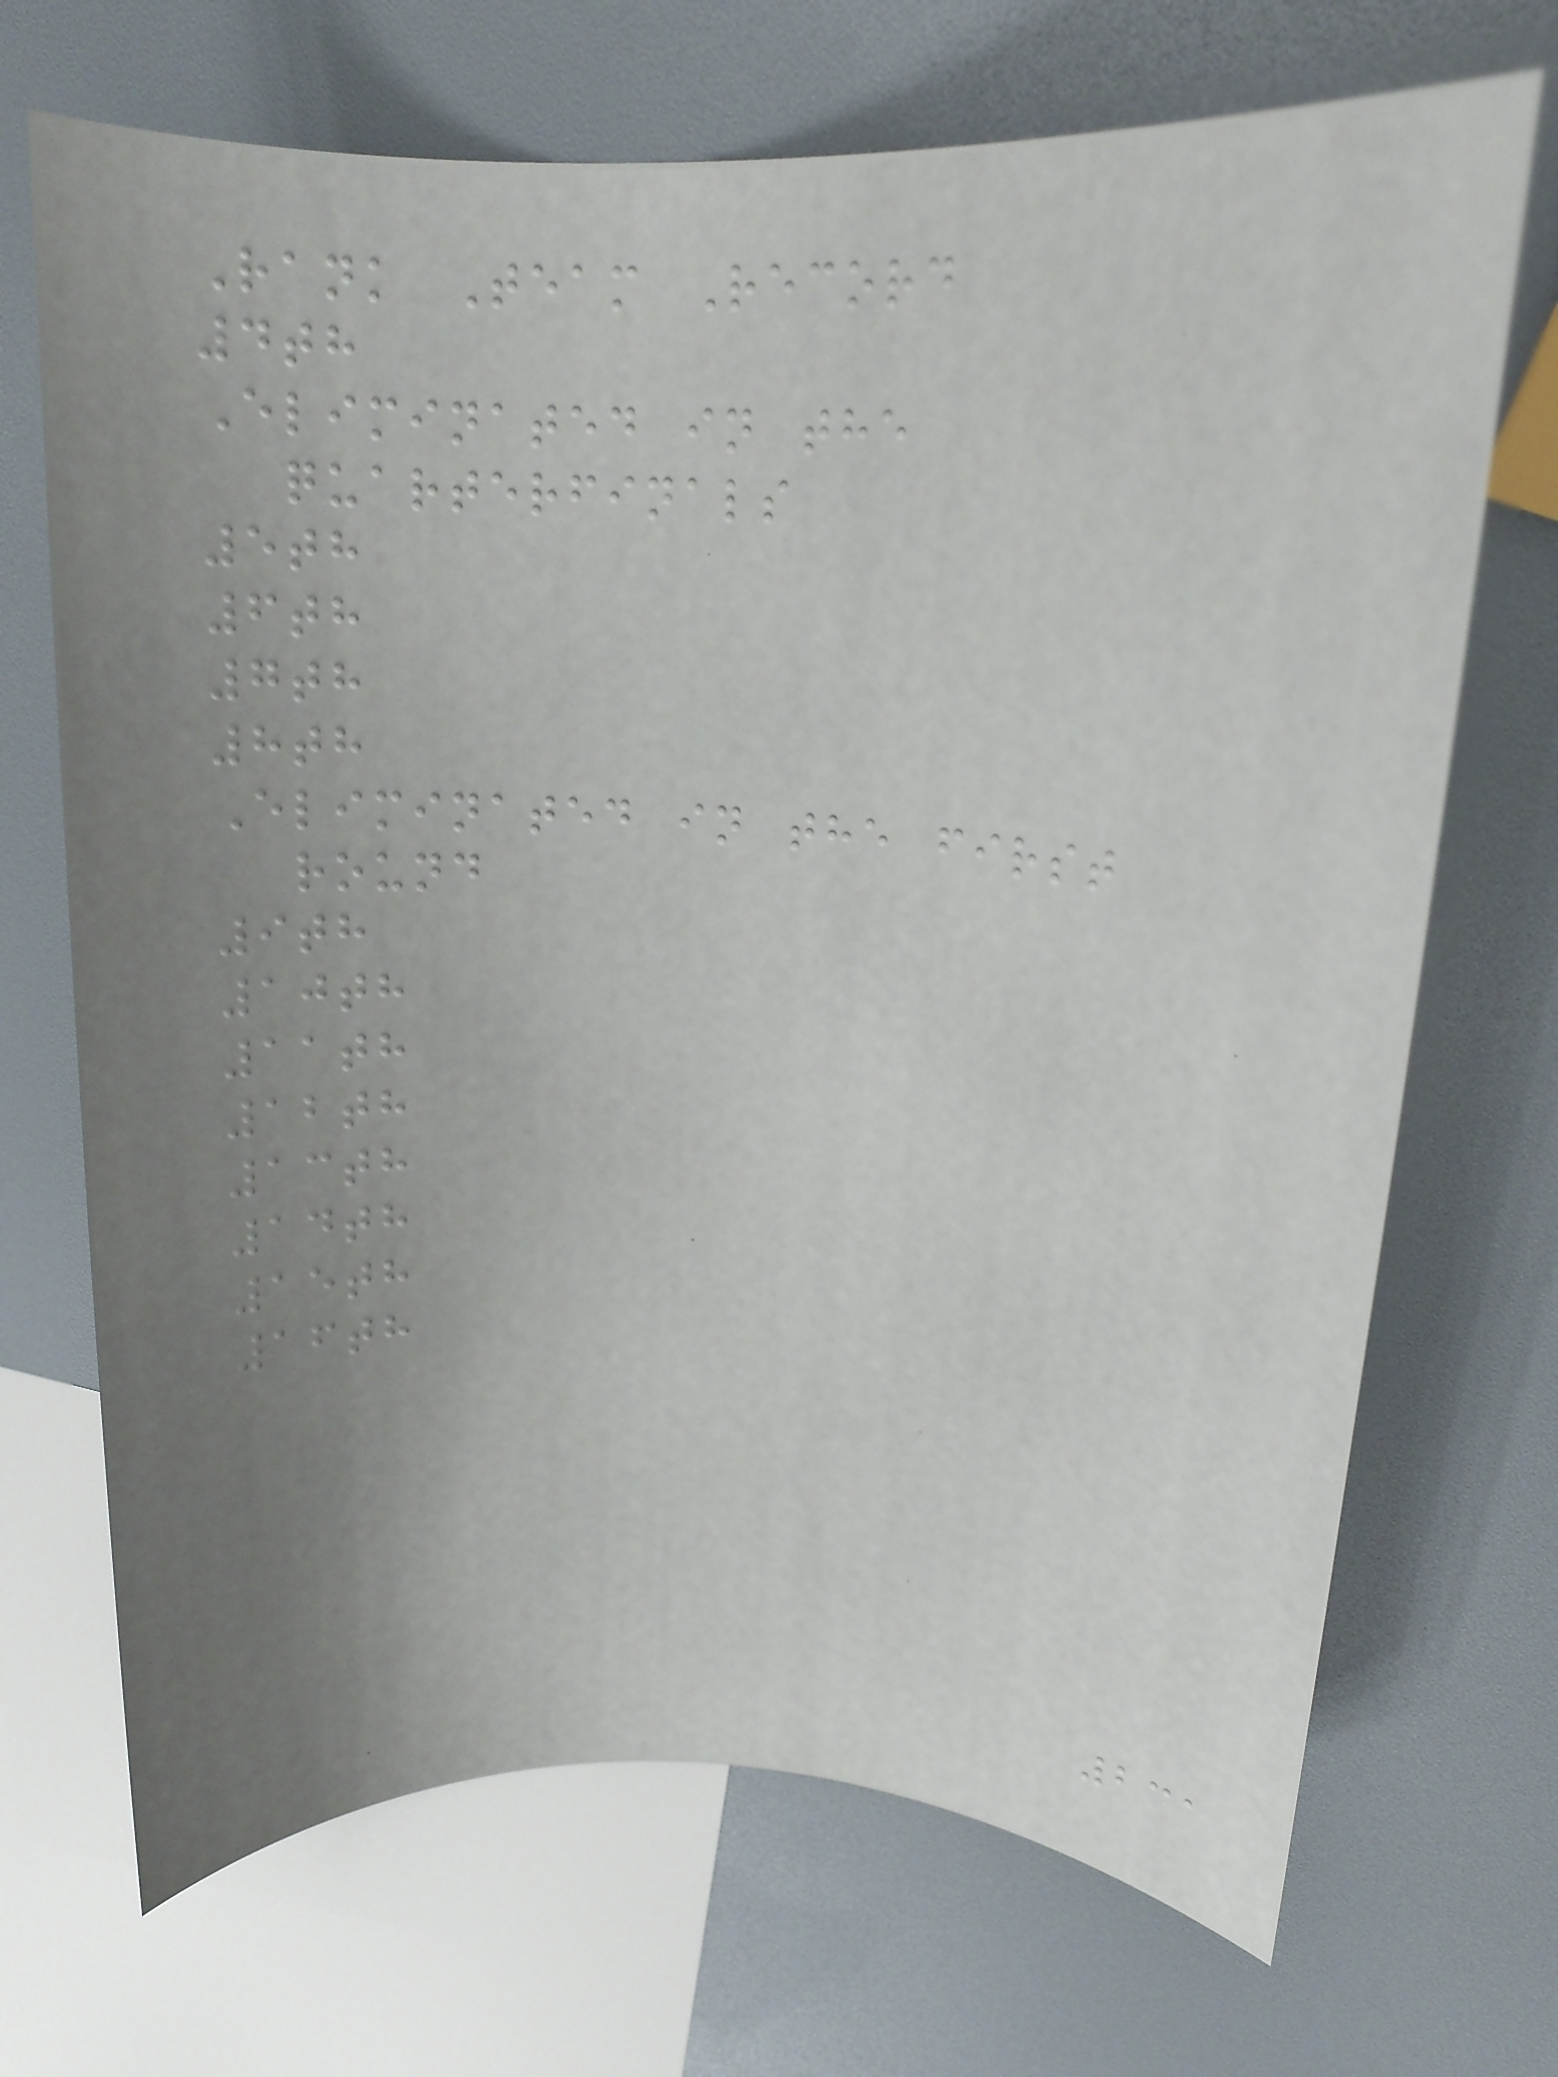Rank Team Record
4th
Eliminated in the
quarterfinals
5th
6th
7th
8th
Eliminated in the first
round
9th
10th
11th
12th
13th
14th
15th
16th
231
